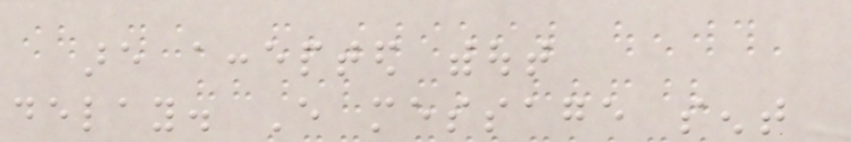are accepted without
delay. Every message sent
